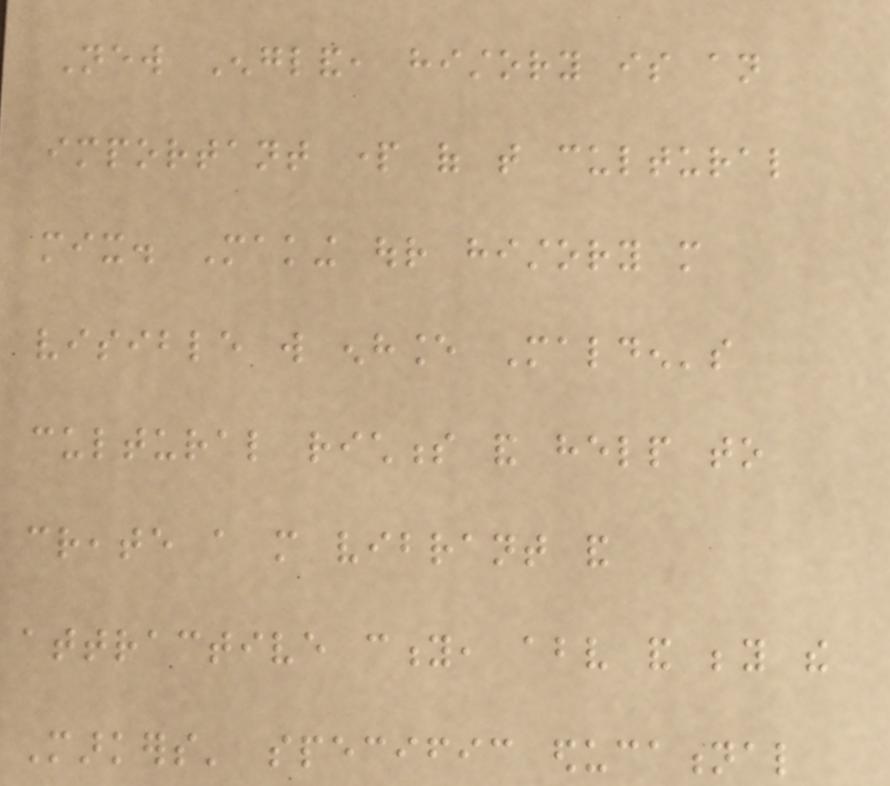New England, history is an
important part of that cultural
mix. Making our history more
visible will enhance Malden's
cultural richness and help to
create a more vibrant and
attractive city, above and beyond the
Markers' specific educational
